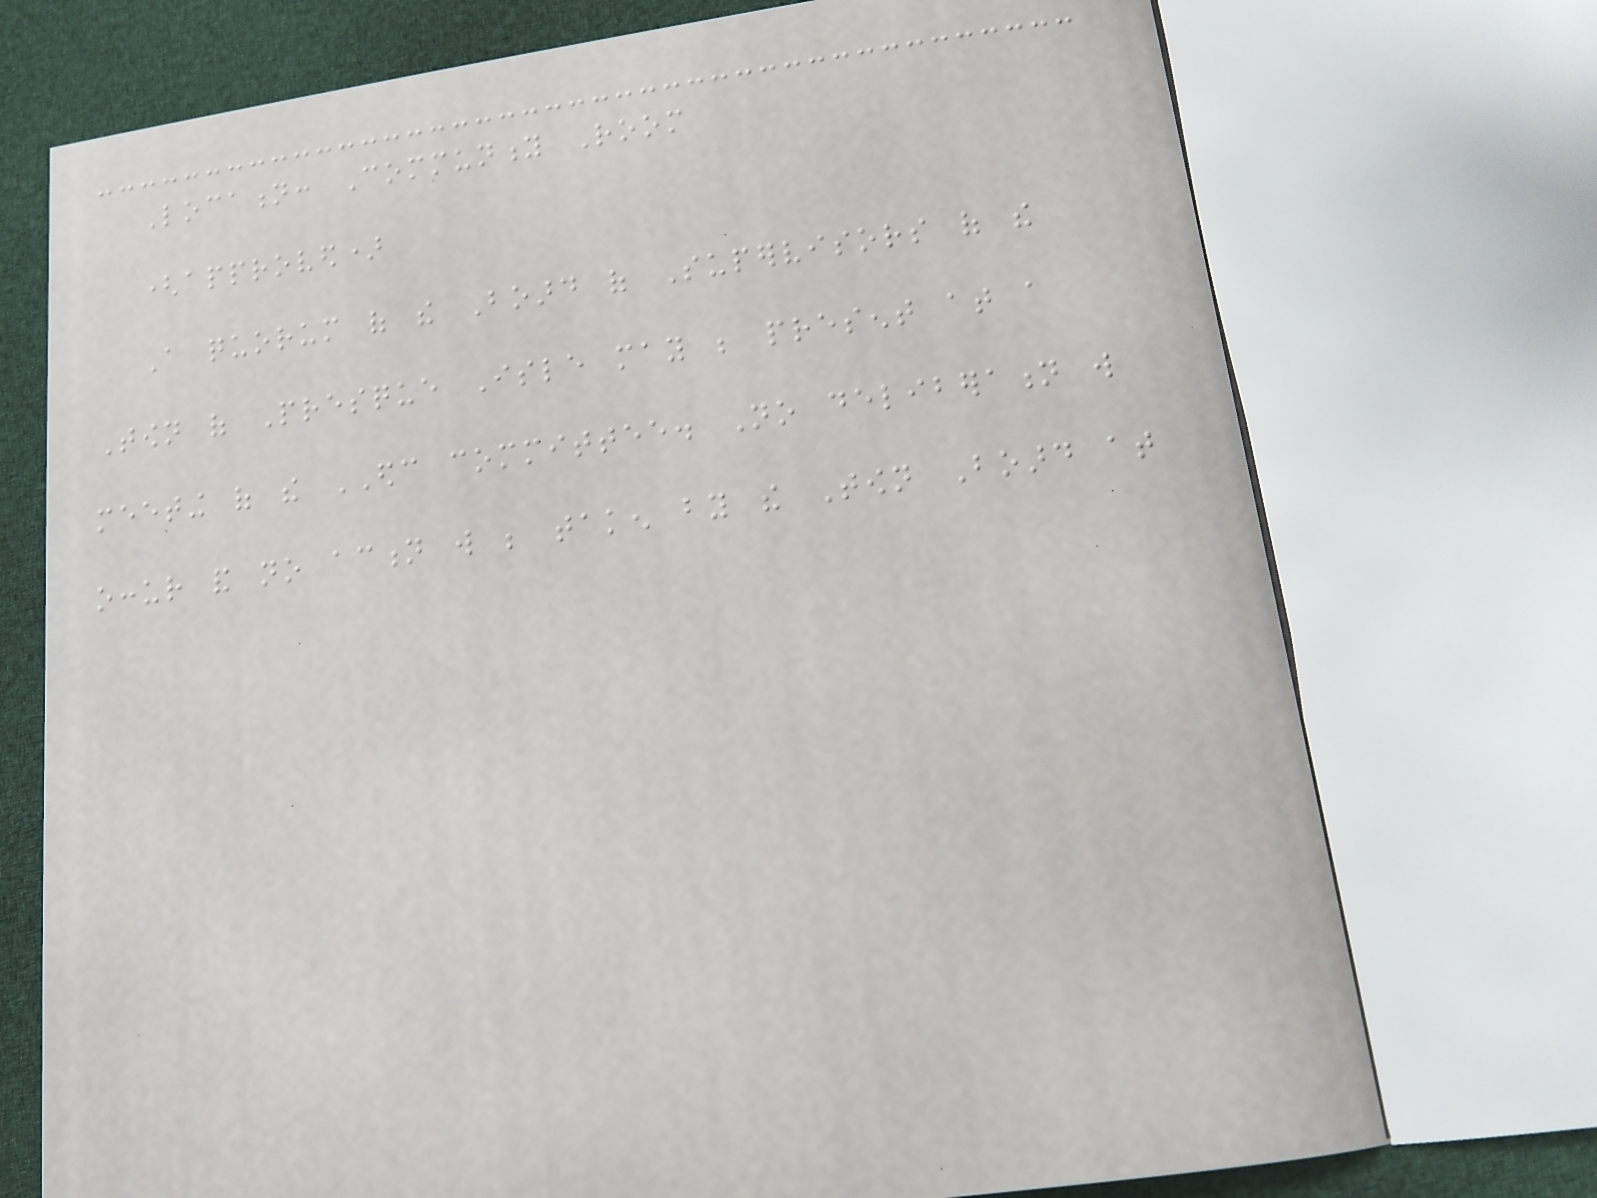Location: Community Room
(approved)
A quorum of the Board of Supervisors of the
Town of Presque Isle may be present at a
meeting of the EDC committee. No deliberation will
occur and no action will be taken by the Town Board at
